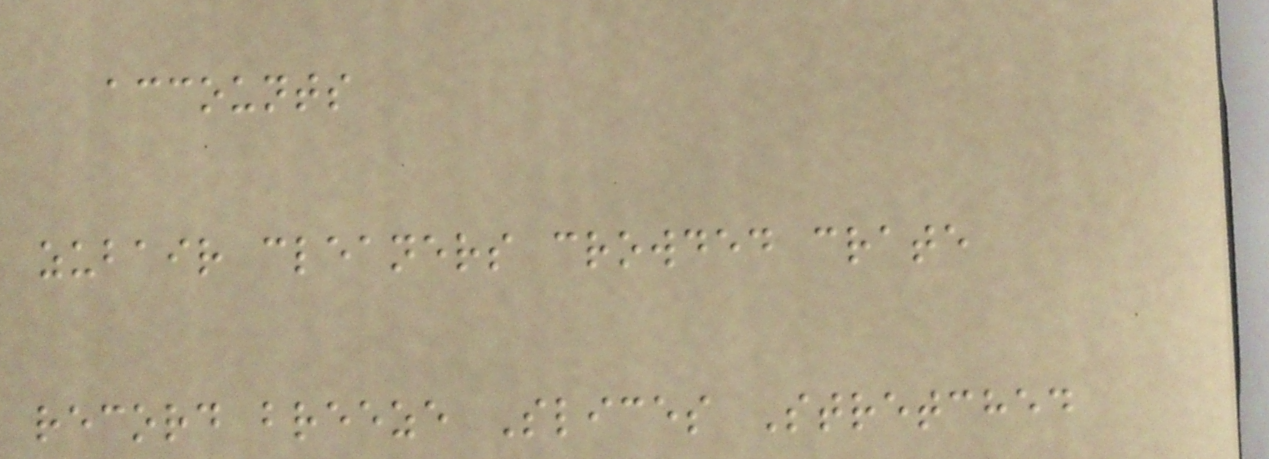accounts
zubair cleaners crowded crate
record breeze Slices Stretched
